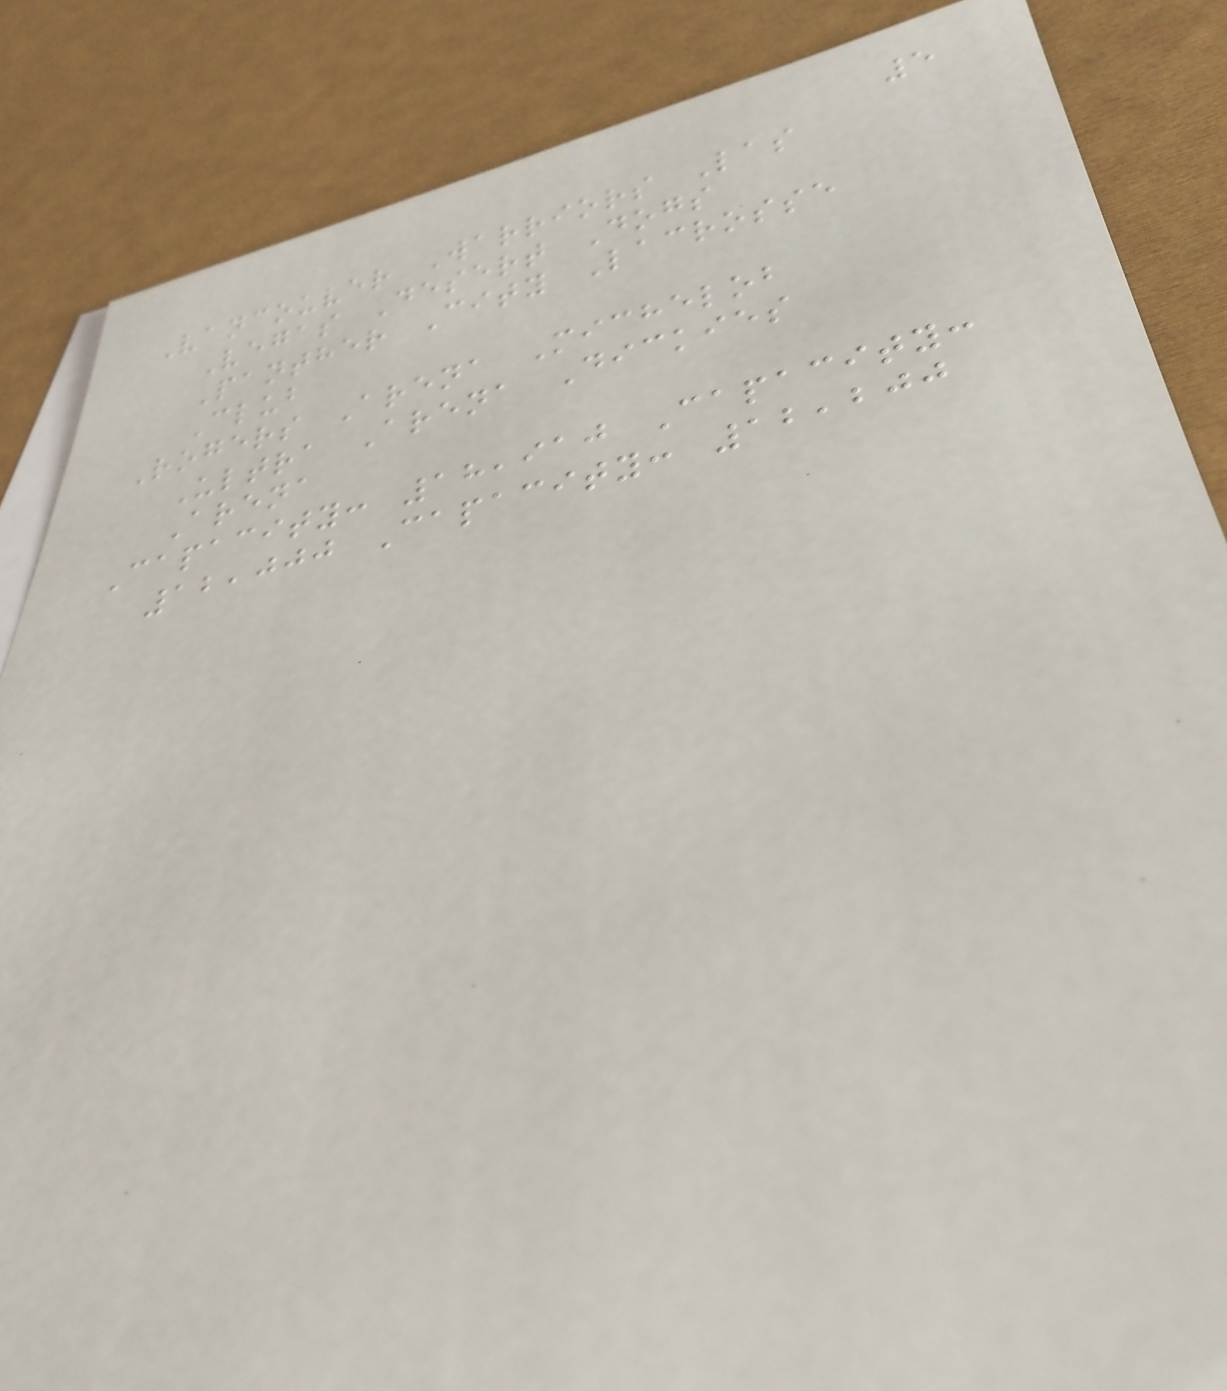5
Vancouver Warriors Las
Vegas Desert Dogs
Panther City Lacrosse
Club
Rogers Arena Michelob
Ultra Arena Dickies
Arena
Capacity: 18,910 Capacity:
12,000 Capacity: 12,200
